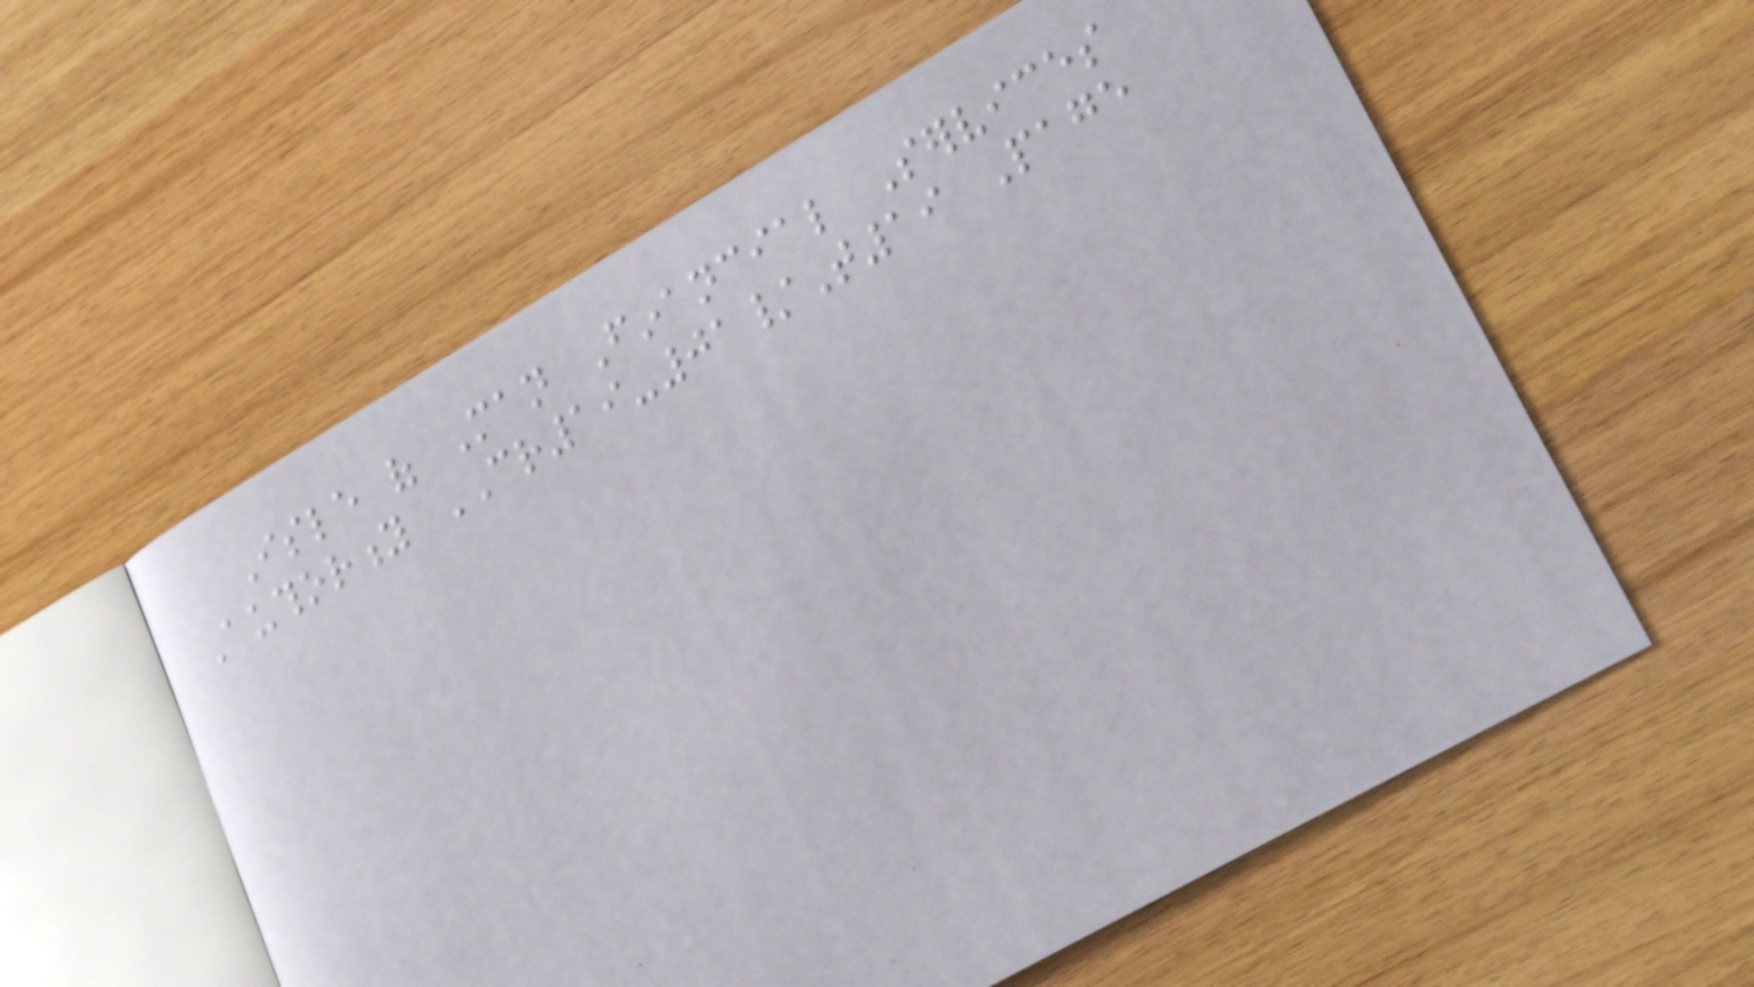Isle of Man Financial Services
Authority CR19-01/T19 Page
